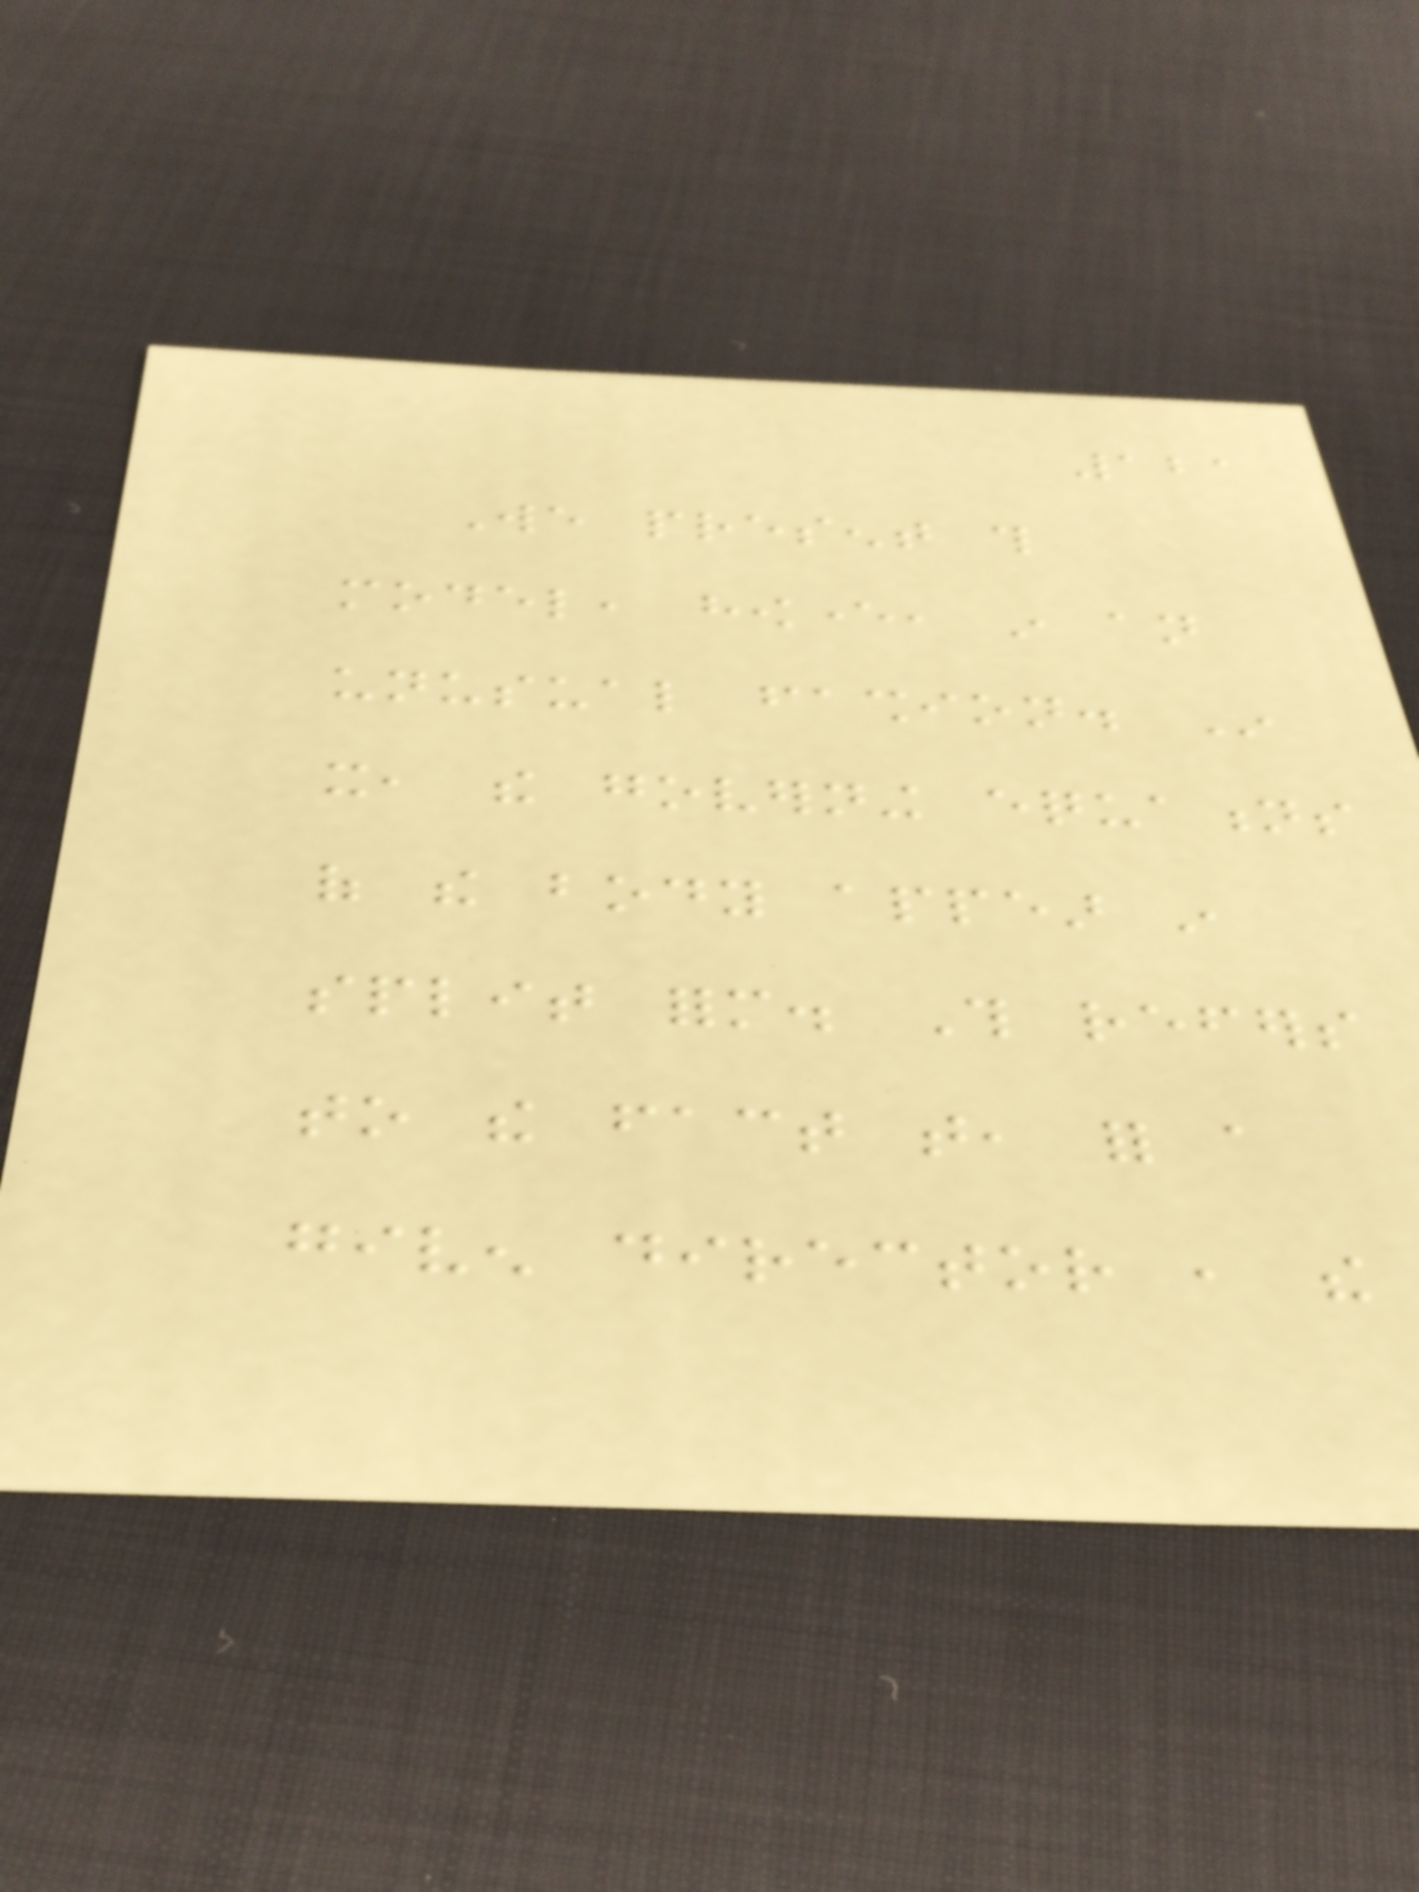121
We present this
model, however, in an
unusual fashion. In
it, the governing equations
of the body appear in
split form. This refers
to the fact that, for a
given director , the
